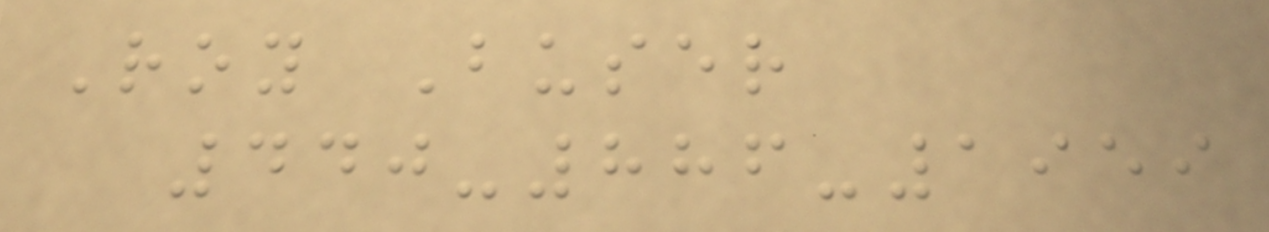Roy Buser
440-886-1959
